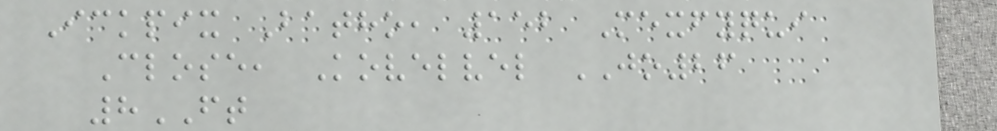Ickpix Batho, 152 Mexfyqui
Close, Kovelvel JO26
8FT
